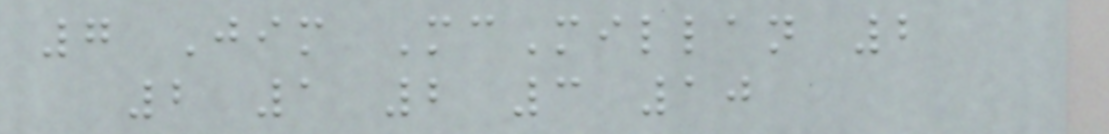7 Jim McMillan 2
2 1 2 3 10
